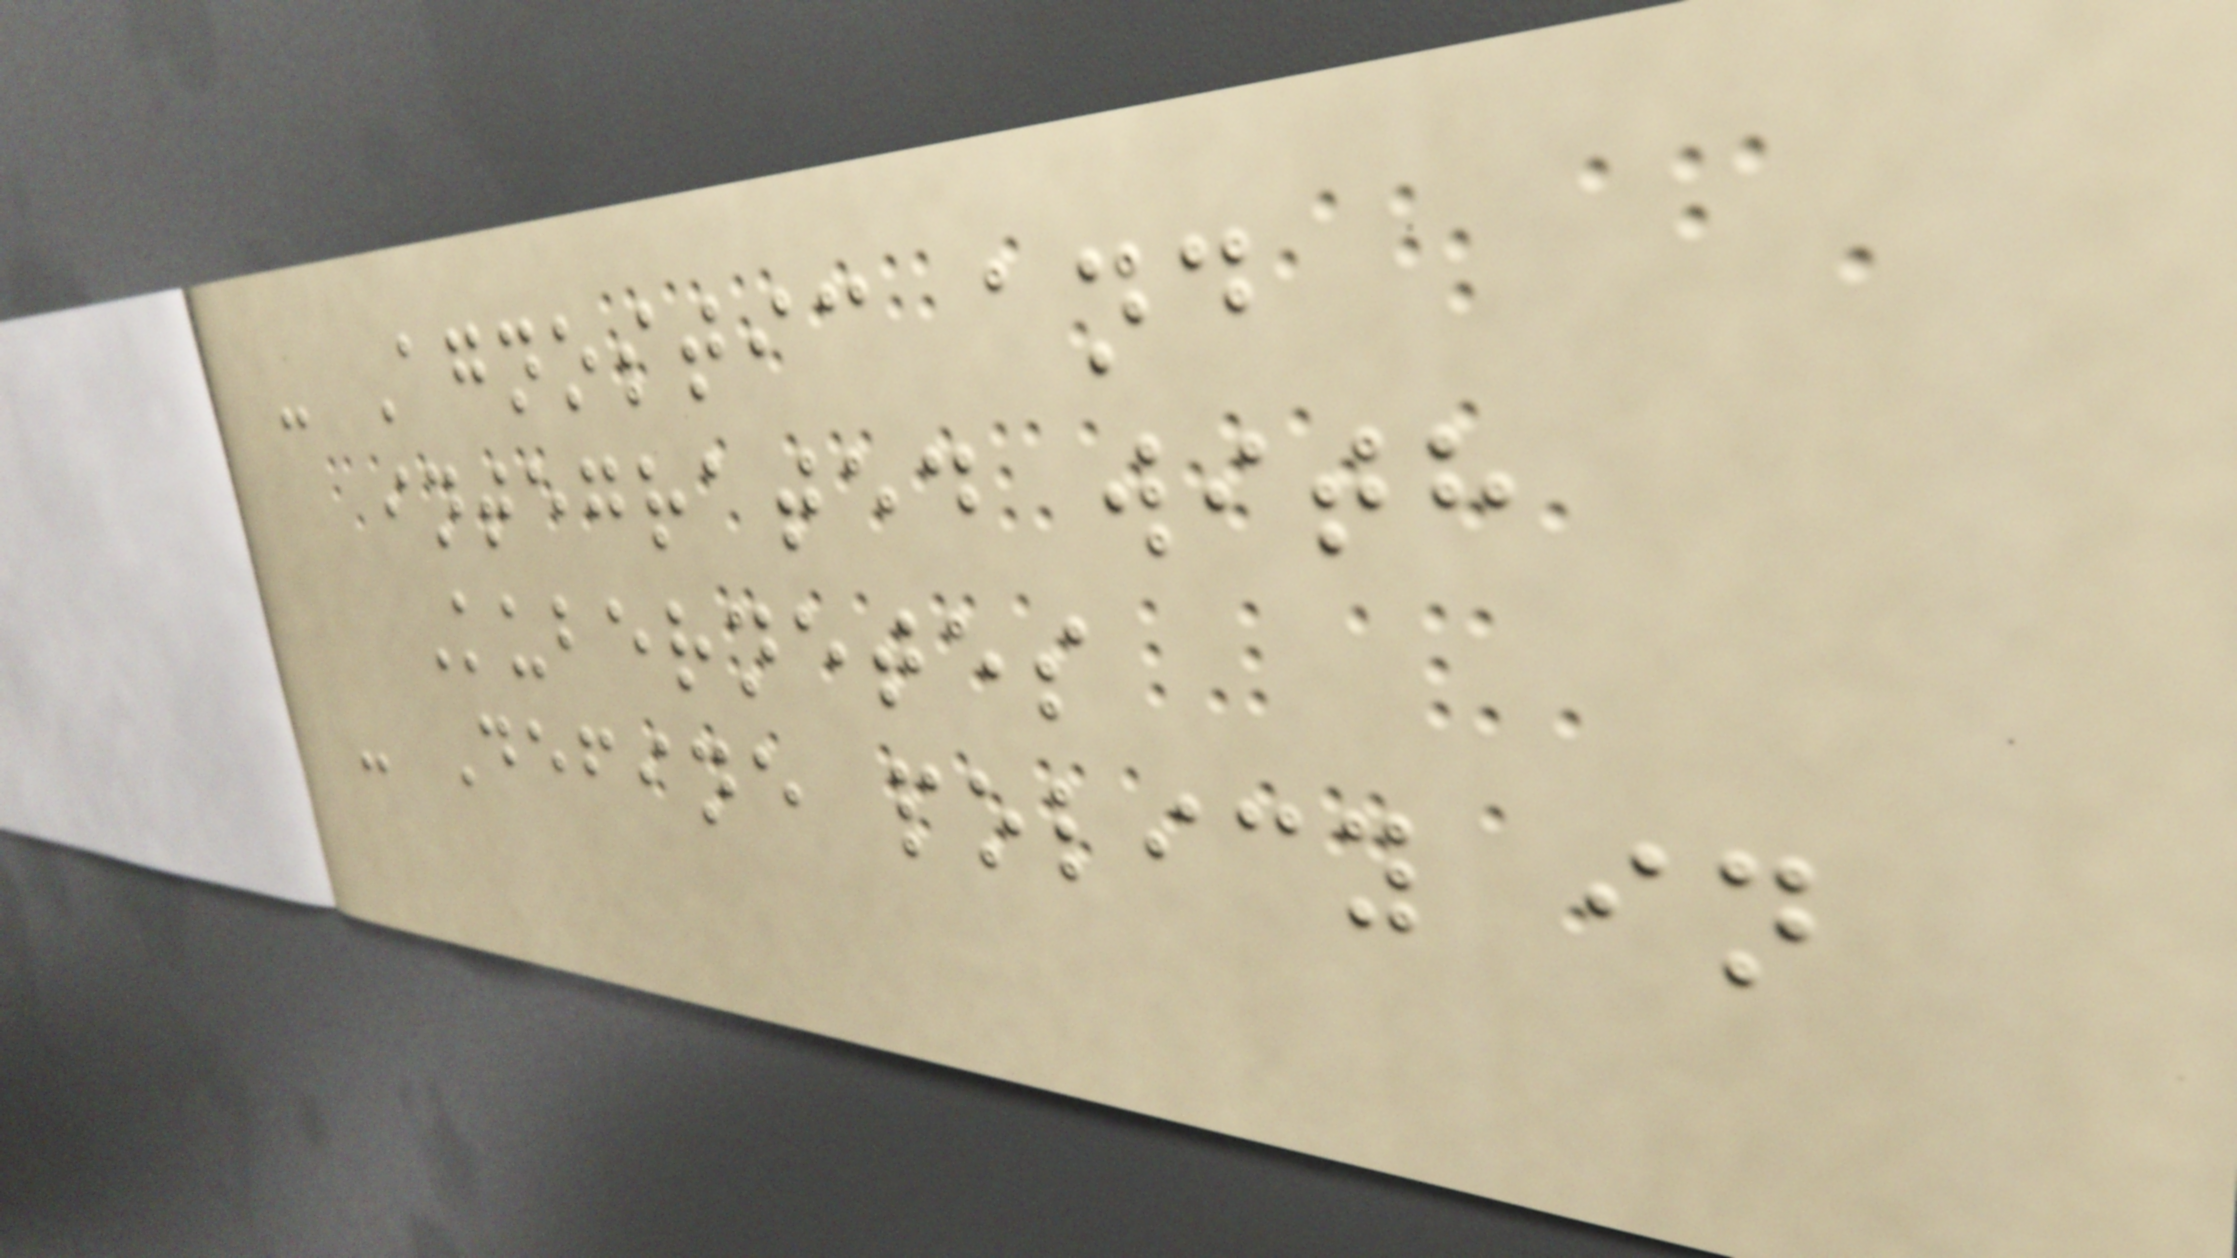- Agnostic and
integrated with
Kubernetes
- Define policy in
